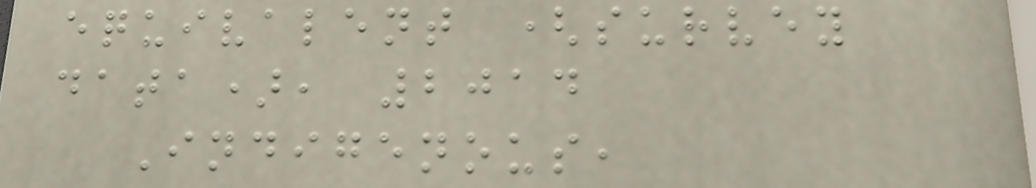equivalent (survey
data), 2014
Indigenous,
